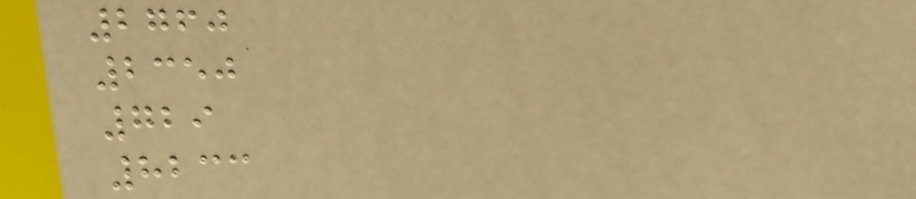2760
2350
729
8233
